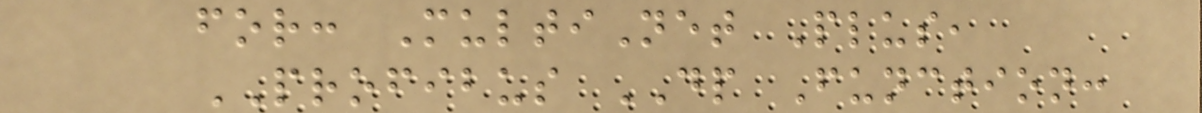for: MultiNet Plus,
PROFIBUS DP Function:
